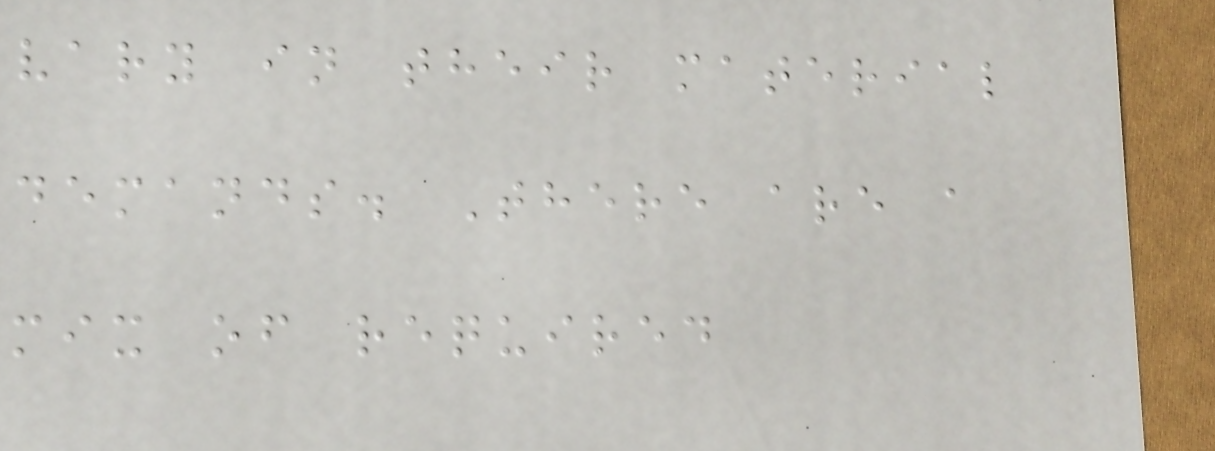vary in their material
demands. There are a
mix of required
